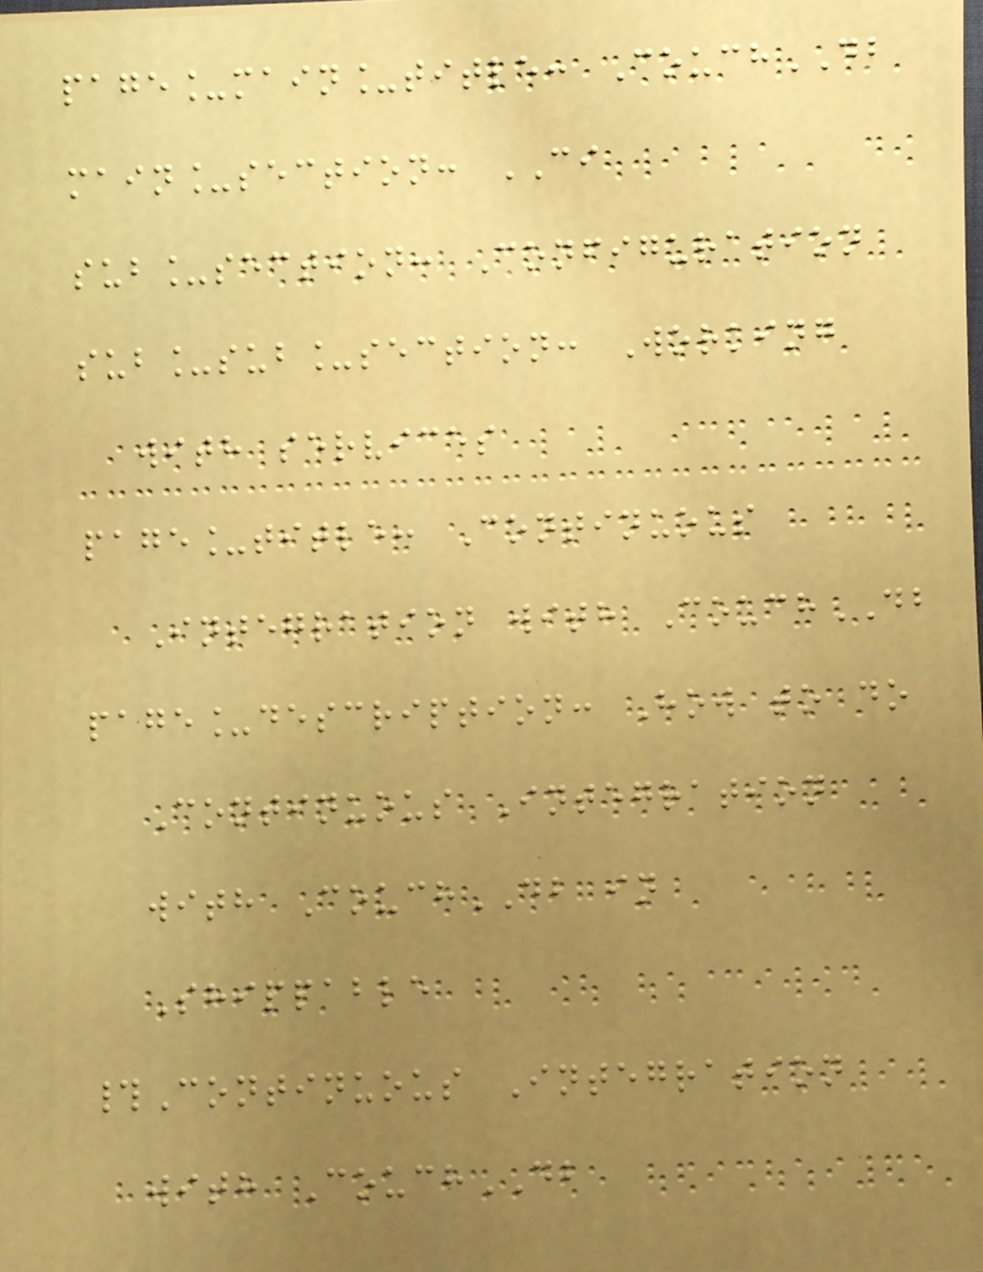page_main_title: CouchDB
main_section: CI
sub_section: Configuration
sub_sub_section: Working
with services
page_title: Continuous
Integration with CouchDB
page_description: How to do
Continuous Integration
with CouchDB in
Shippable
#Continuous Integration
with CouchDB
